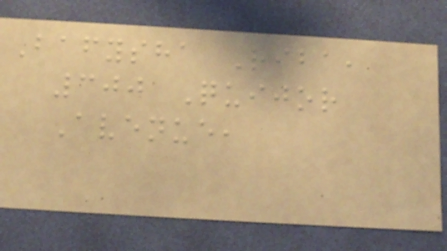Bafysha Riba,
300 Quijor
Avenue,
